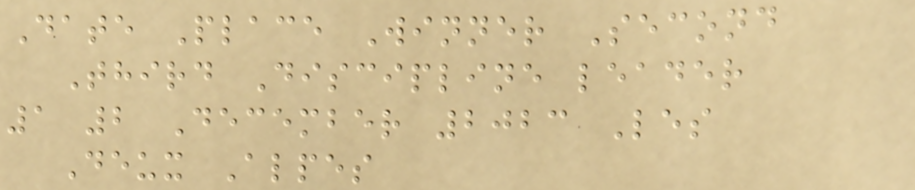Date Place Winner Second
Third Discipline leader
1 2 December 2023 Les
Deux Alpes
